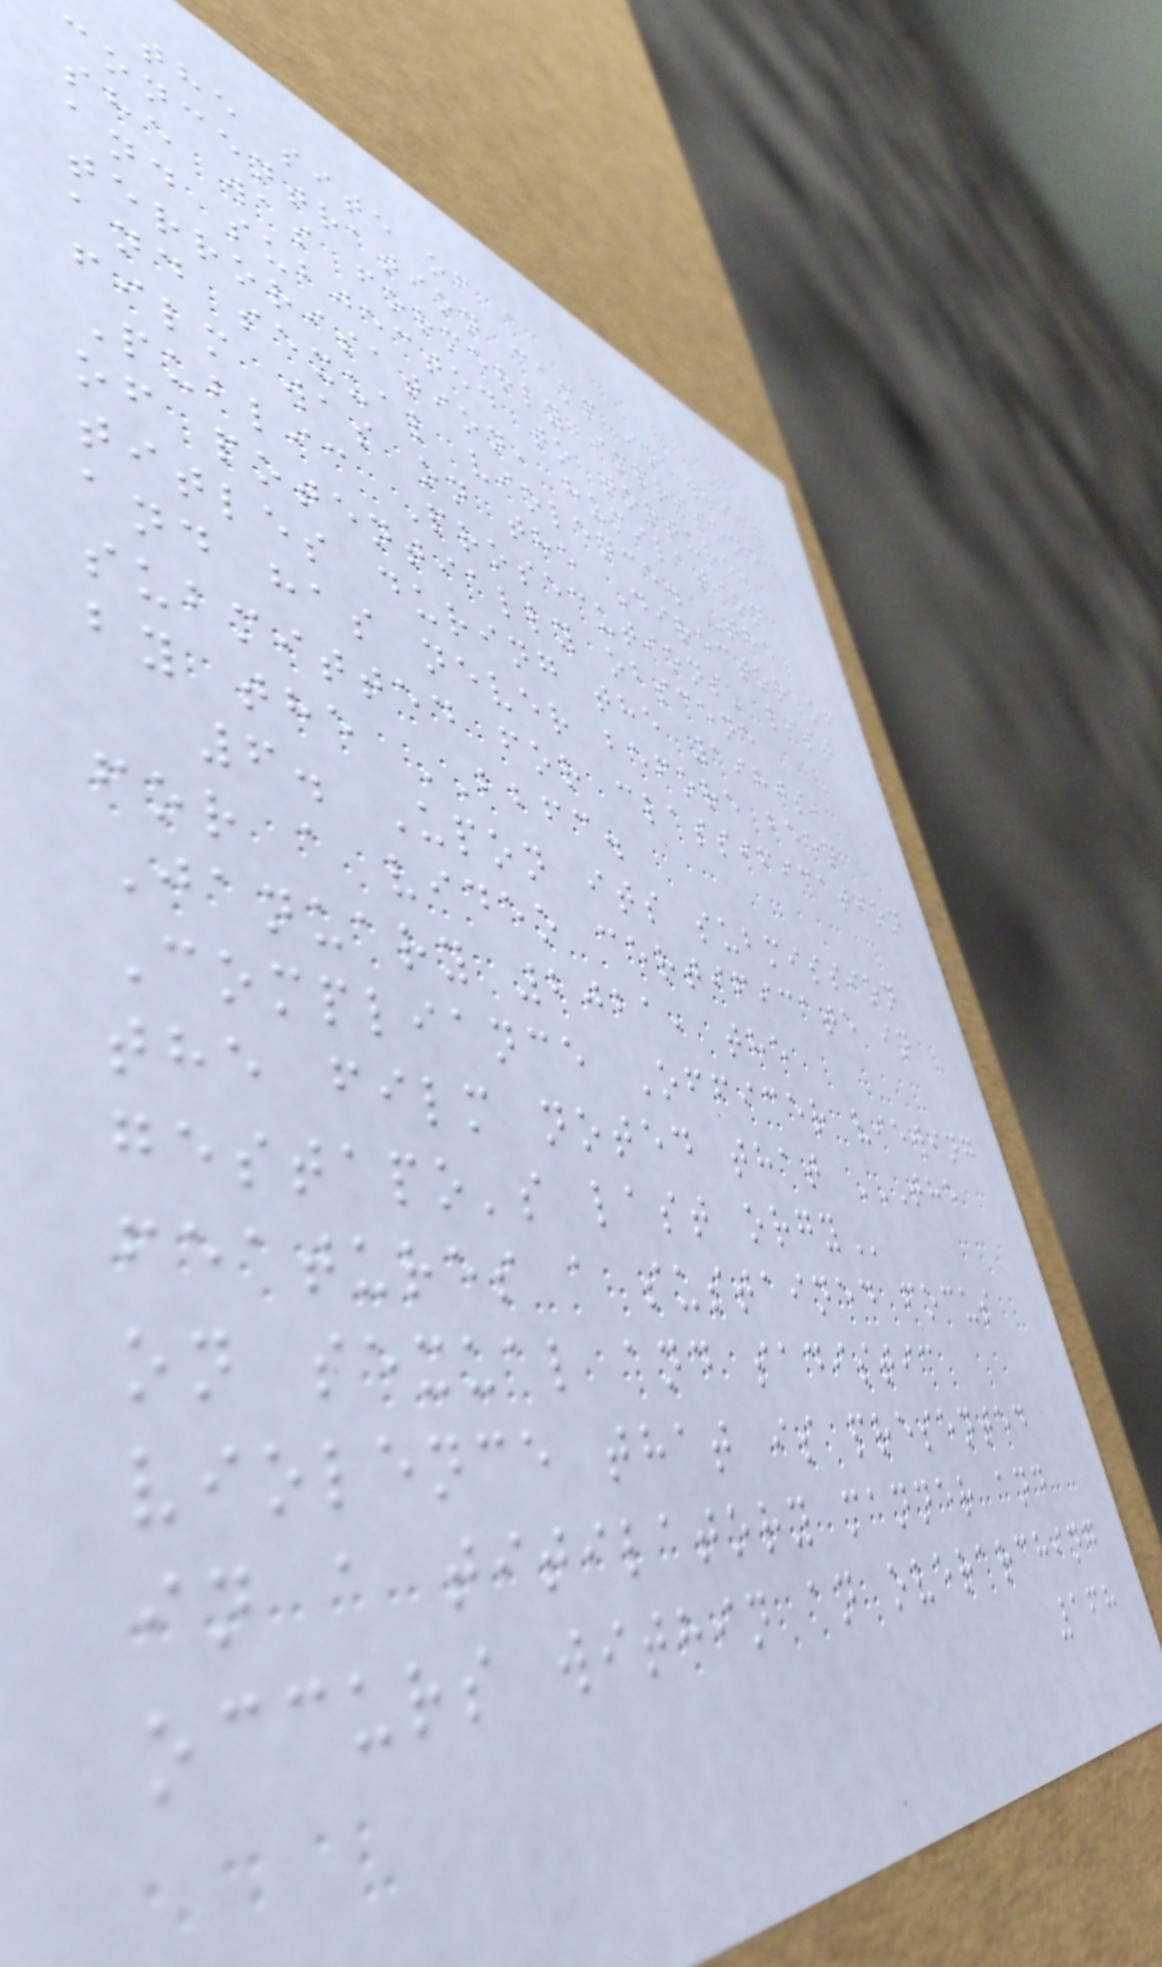the site of a
concentration camp in which
she was formerly imprisoned
and subjected to torture,
terrorisation, humilation
and sexual violence. The
film was on the Director of
Public Prosecutions' list
of potentially obscene
titles during the 1980s,
and has never before been
submitted for classification
by the BBFC.
6. Upon its submission
for a video certificate in
January 2021, the
Compliance Officer viewing
the film noted that THE
GESTAPO'S LAST ORGY
features a sustained focus
on sexual and sadistic
violence that is presented
in a titilatory manner and
occurs within an overarching
168
